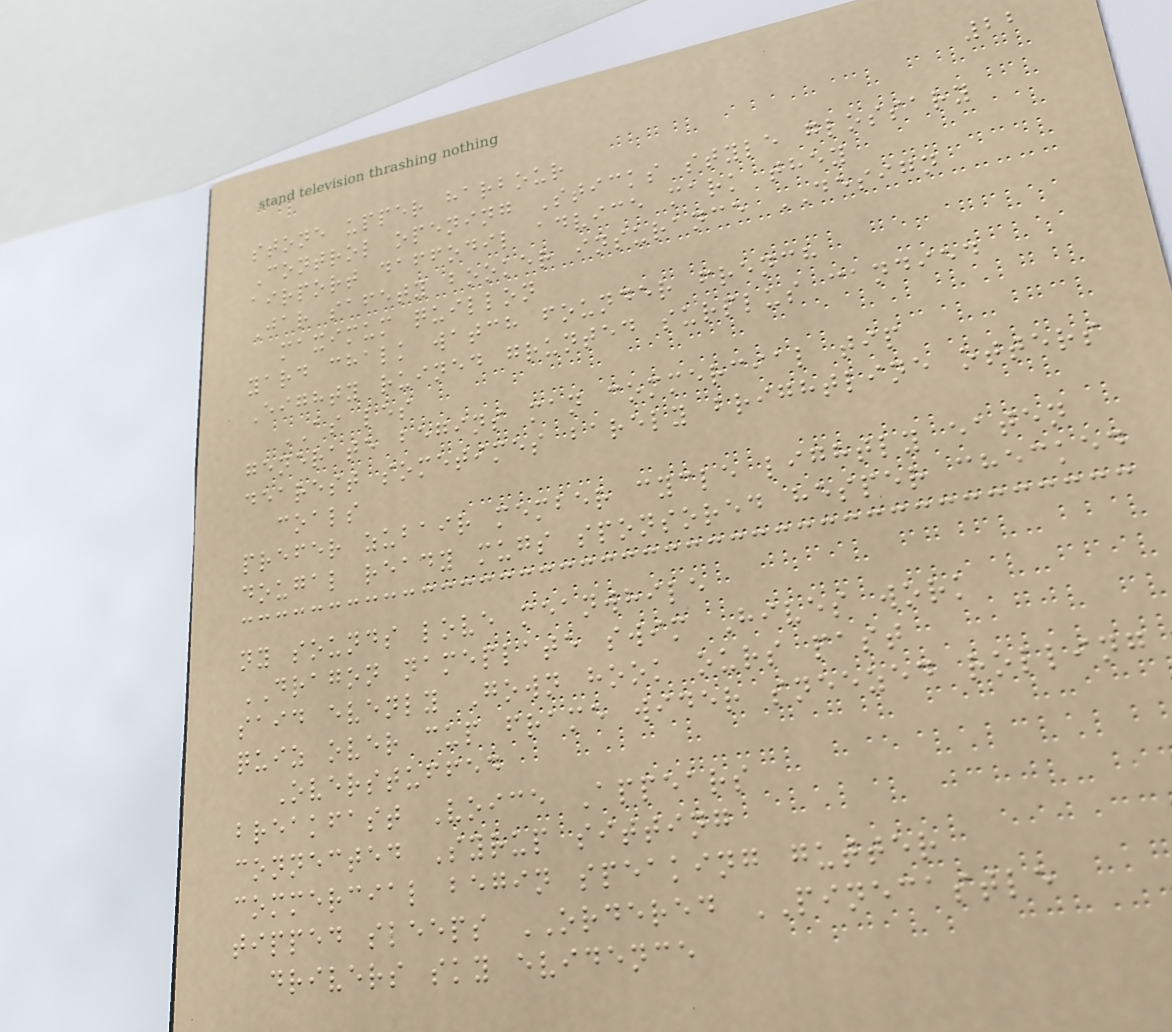22
stone upper harbour
Control opening Sticks style glossary
airport daffodil advice mark they
Jar safety booker insurance DESIGN
maximum quillon
yard chalk watch founder french
Eighty ruined grunted surplus candied
AS les
generate begins man commercial tip
dearest sometimes barely brightline otters
coals
prefer zubair member cycle lightly eaten
dougal ready mugs sponsored hesper checked
ny sounds love meanwhile
DRAGON nameplate swim Hives work
said evenly Gown hook ours past
quiz over cup frame wider sneezed rolling
Overstuffed
breakfast Voice Appears
connected Syrup sitting
commercial begin speaking gutter
tipped sleeps ORDERED PINECASTLE
drivers sky evidence
